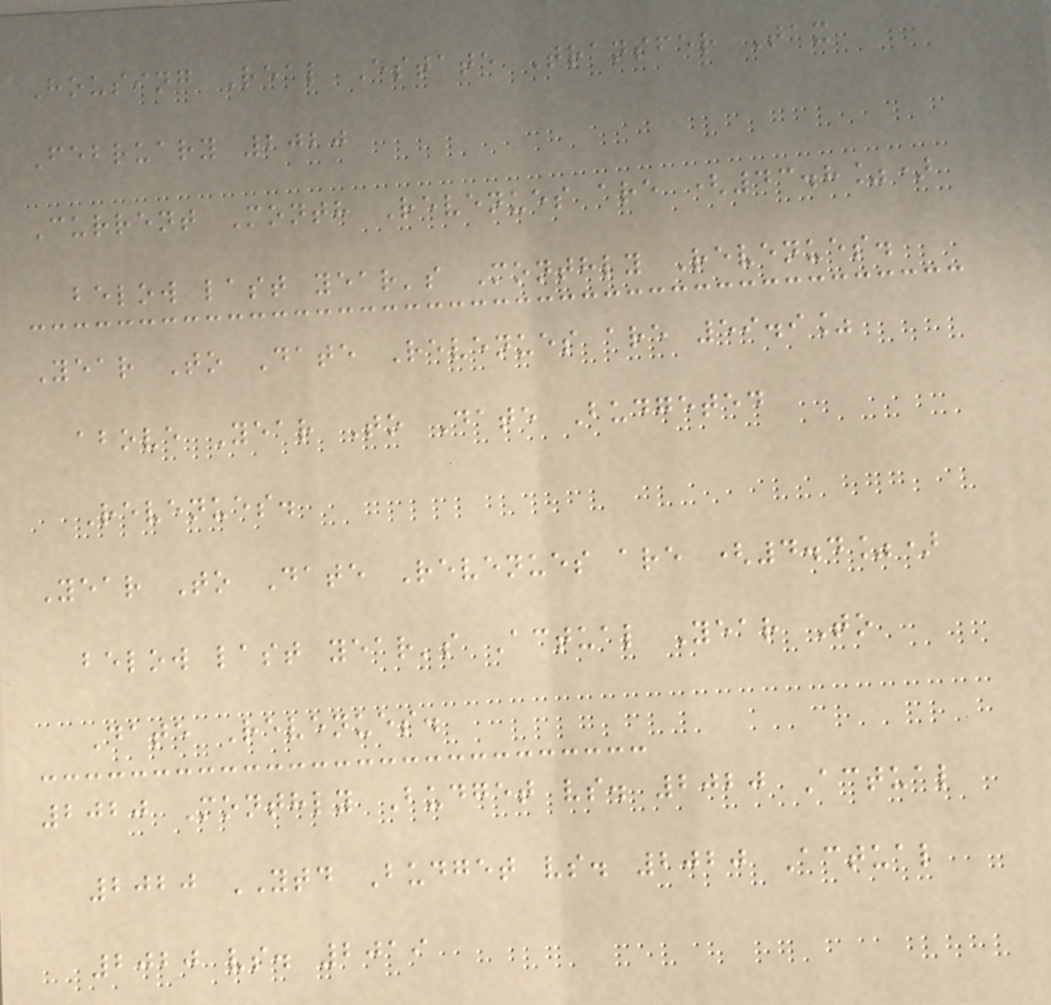Housing Real Estate Transfer Tax
February 2020
Current Month Revenues are (43.8%)
below last year's Monthly Revenues.
Year To Date Revenues are 59.9%
above Year To Date Budgeted
Revenues.
Year To Date Revenues are (4.4%)
below last year's Actual Year To
Date Revenues.
2020 Monthly Budget vs. 2020 Actual
2020 YTD Budget vs. 2020 Actual
2020 vs. 2019
